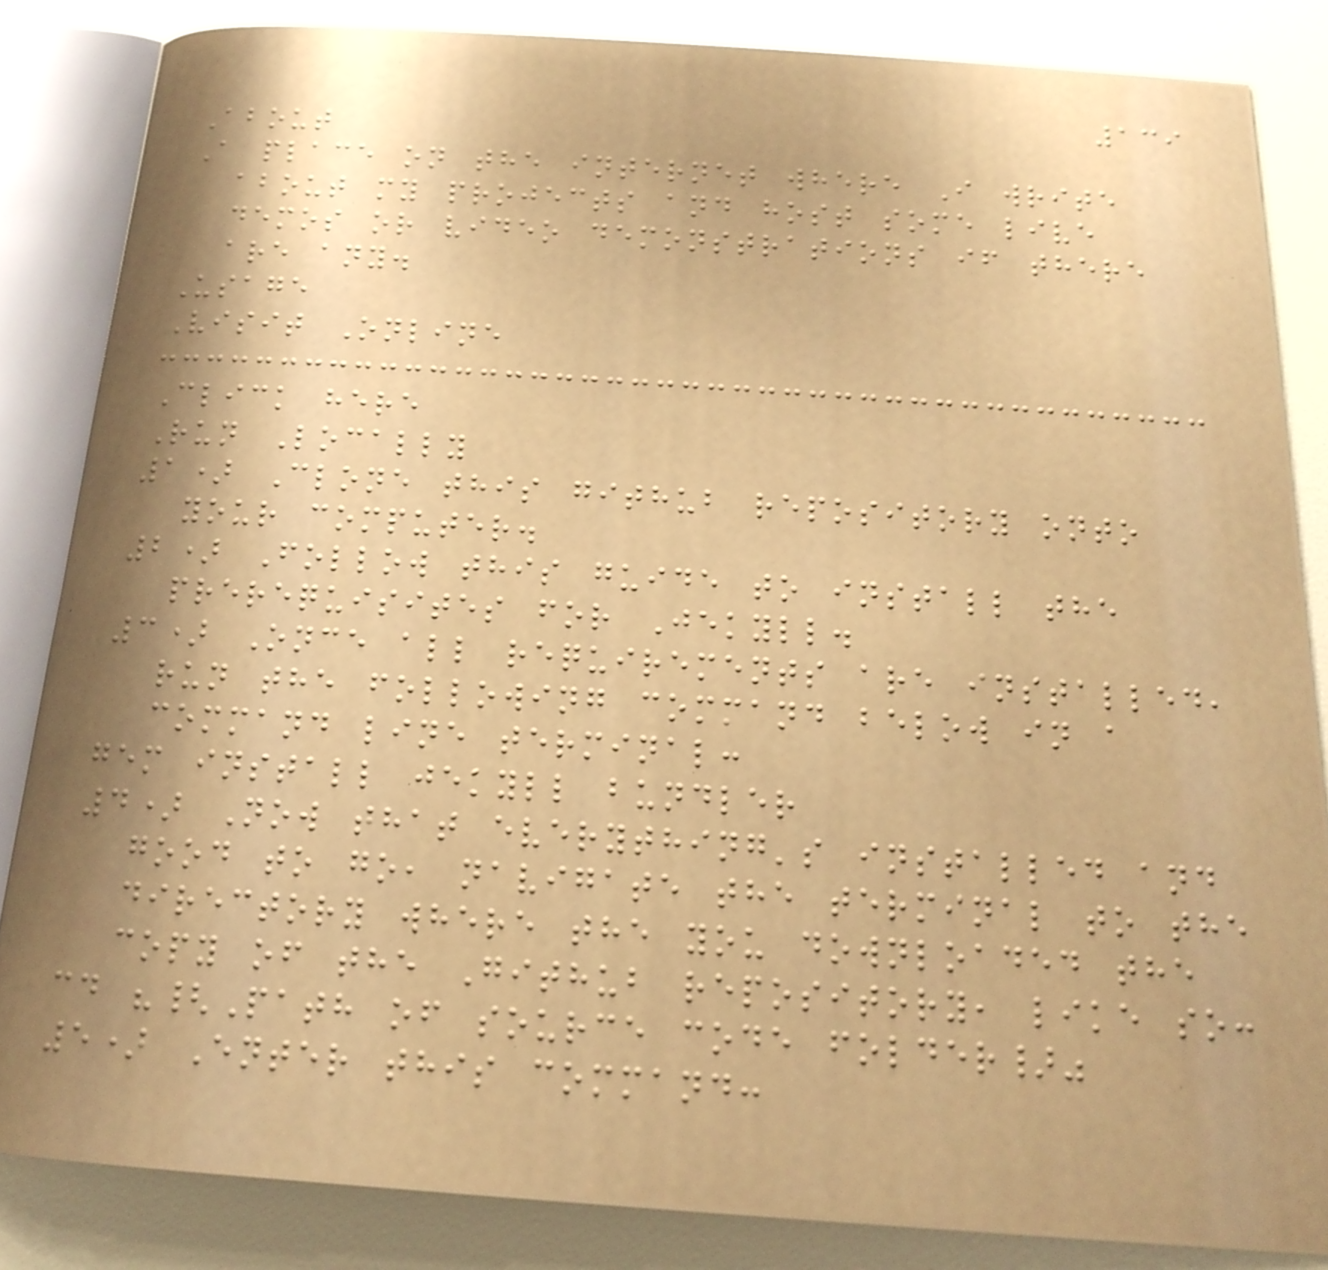139
About
A place on the internet where I write
about my projects and host some live
demos or video demonstrations if there
are any.
Usage
Visit Online
Click here
Run Locally
1) Clone this github repository onto
your computer.
2) Follow this guide to install the
prerequisites for Jekyll.
3) Once all requirements are installed,
run the following command below in a
command line terminal:
gem install jekyll bundler
4) Now that everything's installed and
good to go, navigate the terminal to the
directory where the you downloaded the
copy of the Github repository, like so:
cd "{Path of source code folder}"
5) Enter this command:
